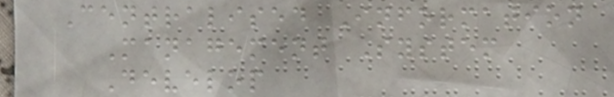Centralised Information
Management System
Develop
